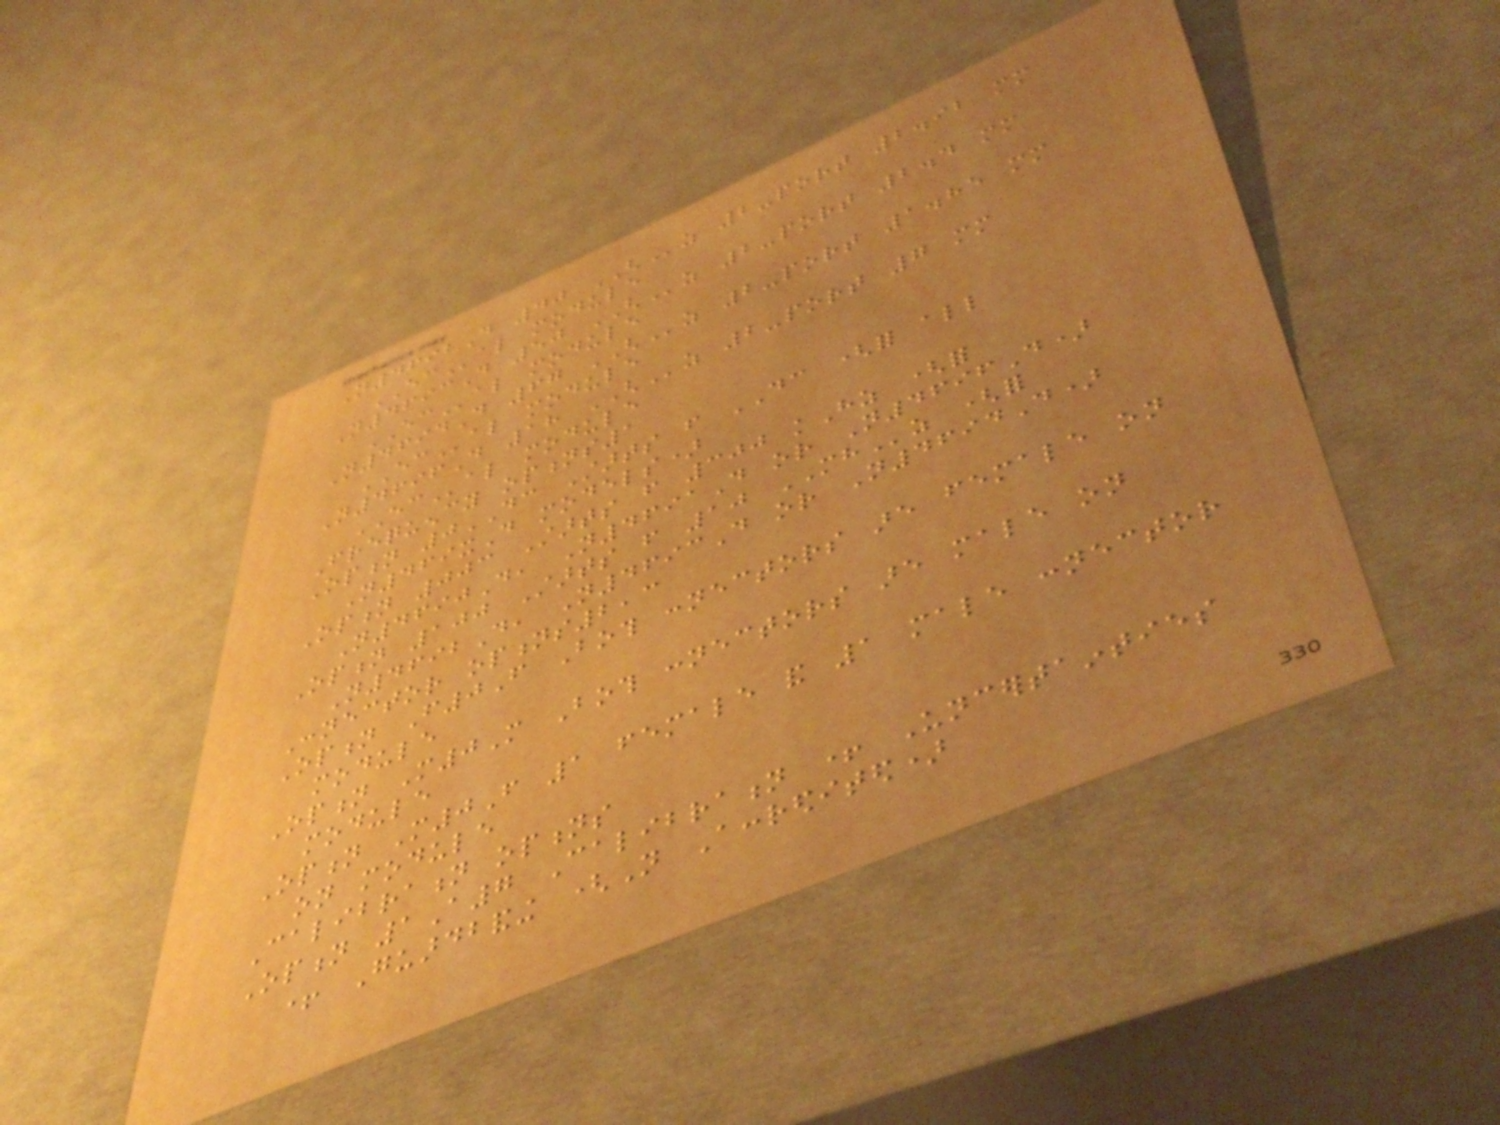N4692D 40 GHz 2-port 2.92 mm
ECal module
N4693D 50 GHz 2-port 2.4 mm
ECal module
N4694D 67 GHz 2-port 1.85 mm
ECal module
N4696D 18 GHz 2-port 7 mm
ECal module
Frequency options1
Option 0DC Starts from DC (for all
N469xD models)
Option 003 Starts from 300 kHz (for
N4690D, N4691D or N4696D)
Option 100 Starts from 10 MHz (for
N4692D, N4693D or N4694D)
Connector options2,3
Option F0F Both connectors are female on
module
Option M0M Both connectors are male on
module
Option M0F 1 female and 1 male connector
on module
Calibration options
Option 1A7 Calibration + Uncertainties
+ Guardbanding (Not Accredited)
